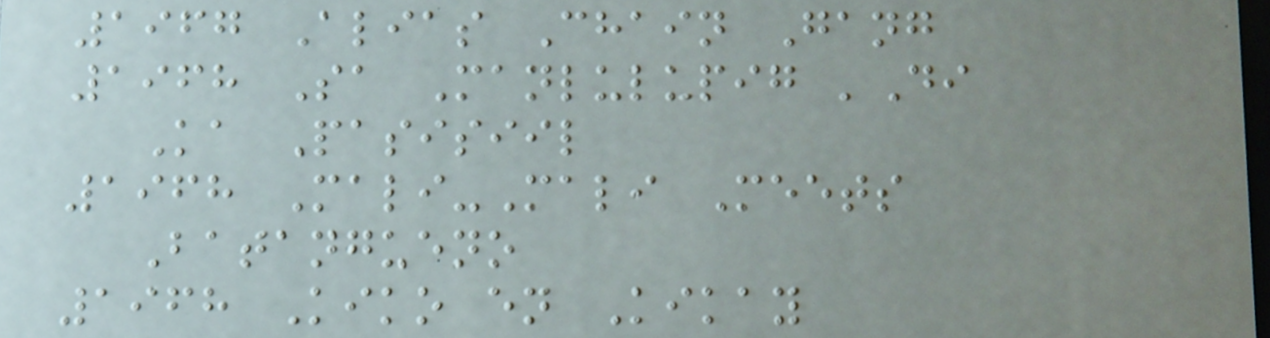1967 Alias Chain Gang
1968 Sa Manlulupig 'Di
Ka Pasisiil
1968 Mali-Mali Meets
Batangueno
1968 Kiko en Kikay
